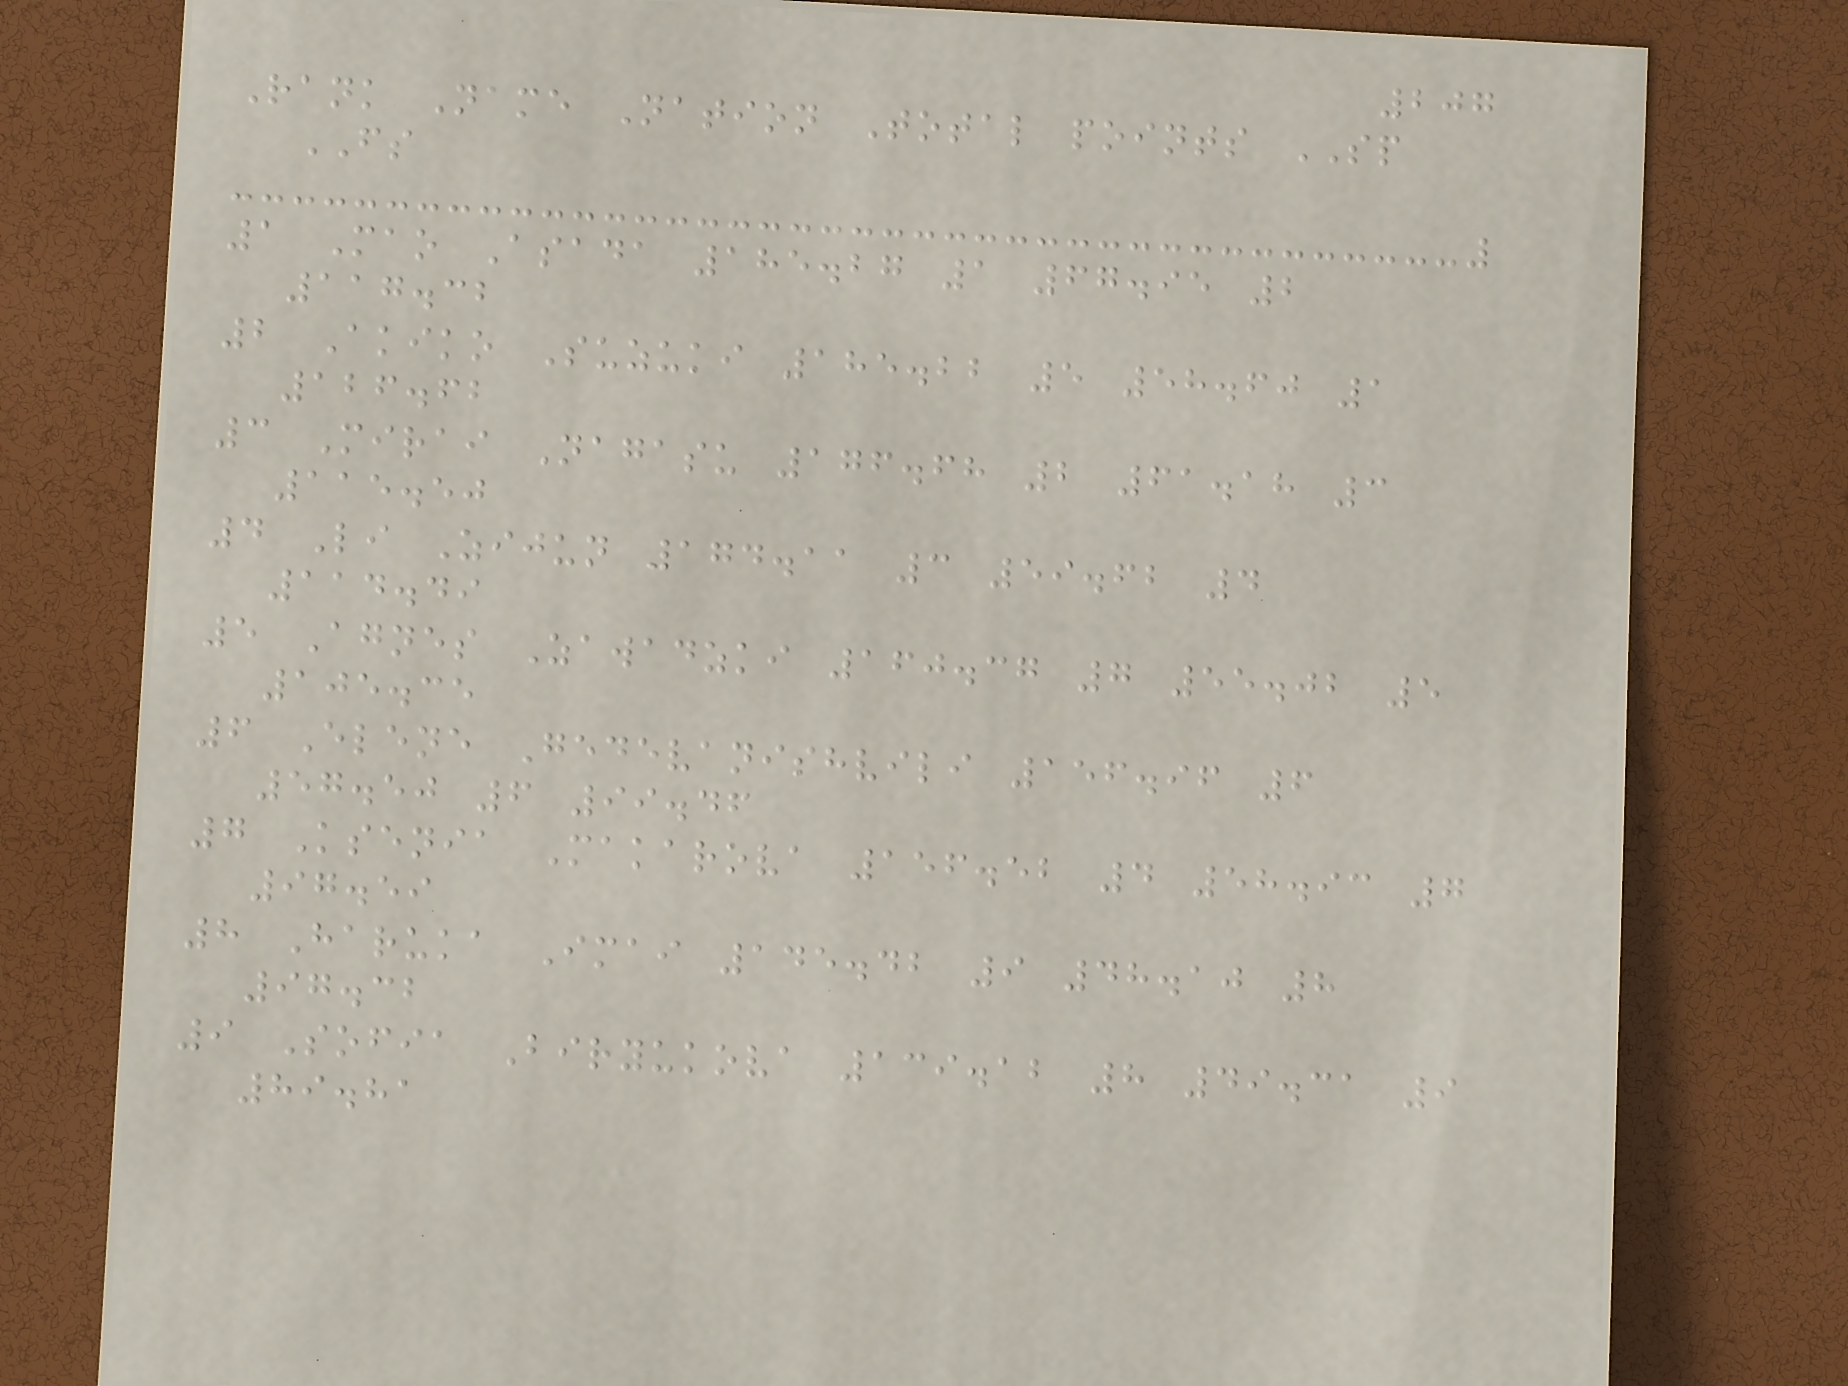207
Rank Name Nation Total points SP
FS
1 Mao Asada 185.27 1 67.95 2
117.32
2 Akiko Suzuki 185.22 5 58.60 1
126.62
3 Mirai Nagasu 176.68 2 61.18 3
115.50
4 Li Zijun 174.11 3 59.62 4
114.49
5 Agnes Zawadzki 160.37 7 55.02 5
105.35
6 Elene Gedevanishvili 156.96 6
57.50 6 99.46
7 Ksenia Makarova 156.52 4 58.93 7
97.59
8 Haruka Imai 145.42 9 48.10 8
97.32
9 Sofia Biryukova 139.12 8 49.31 9
89.81
